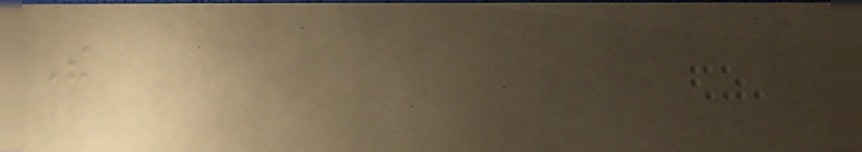The
